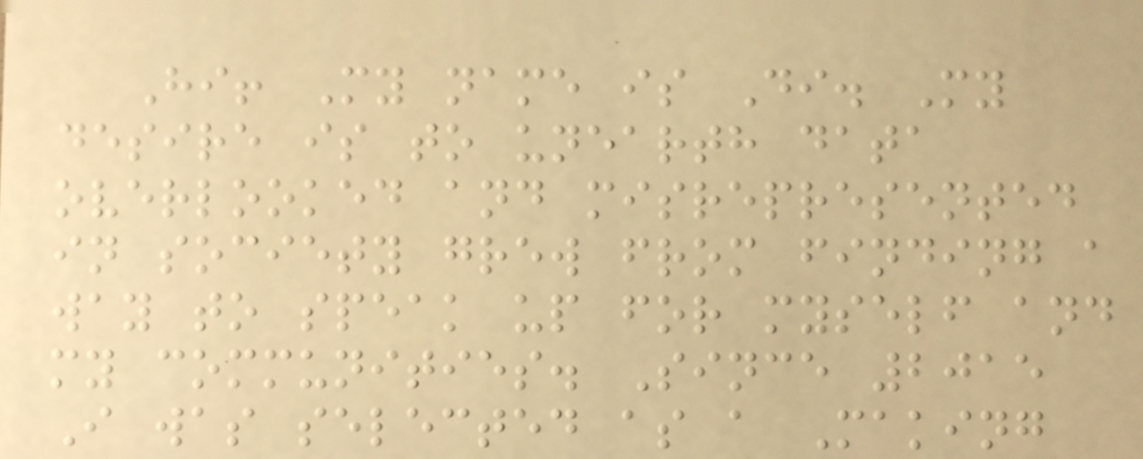Hi! My name is Di. My
desire is to unearth data
overlooked and misrepresented
in society grew from finding a
way to speak up for myself and
my communities. Since 2015
I was selected as a Making
